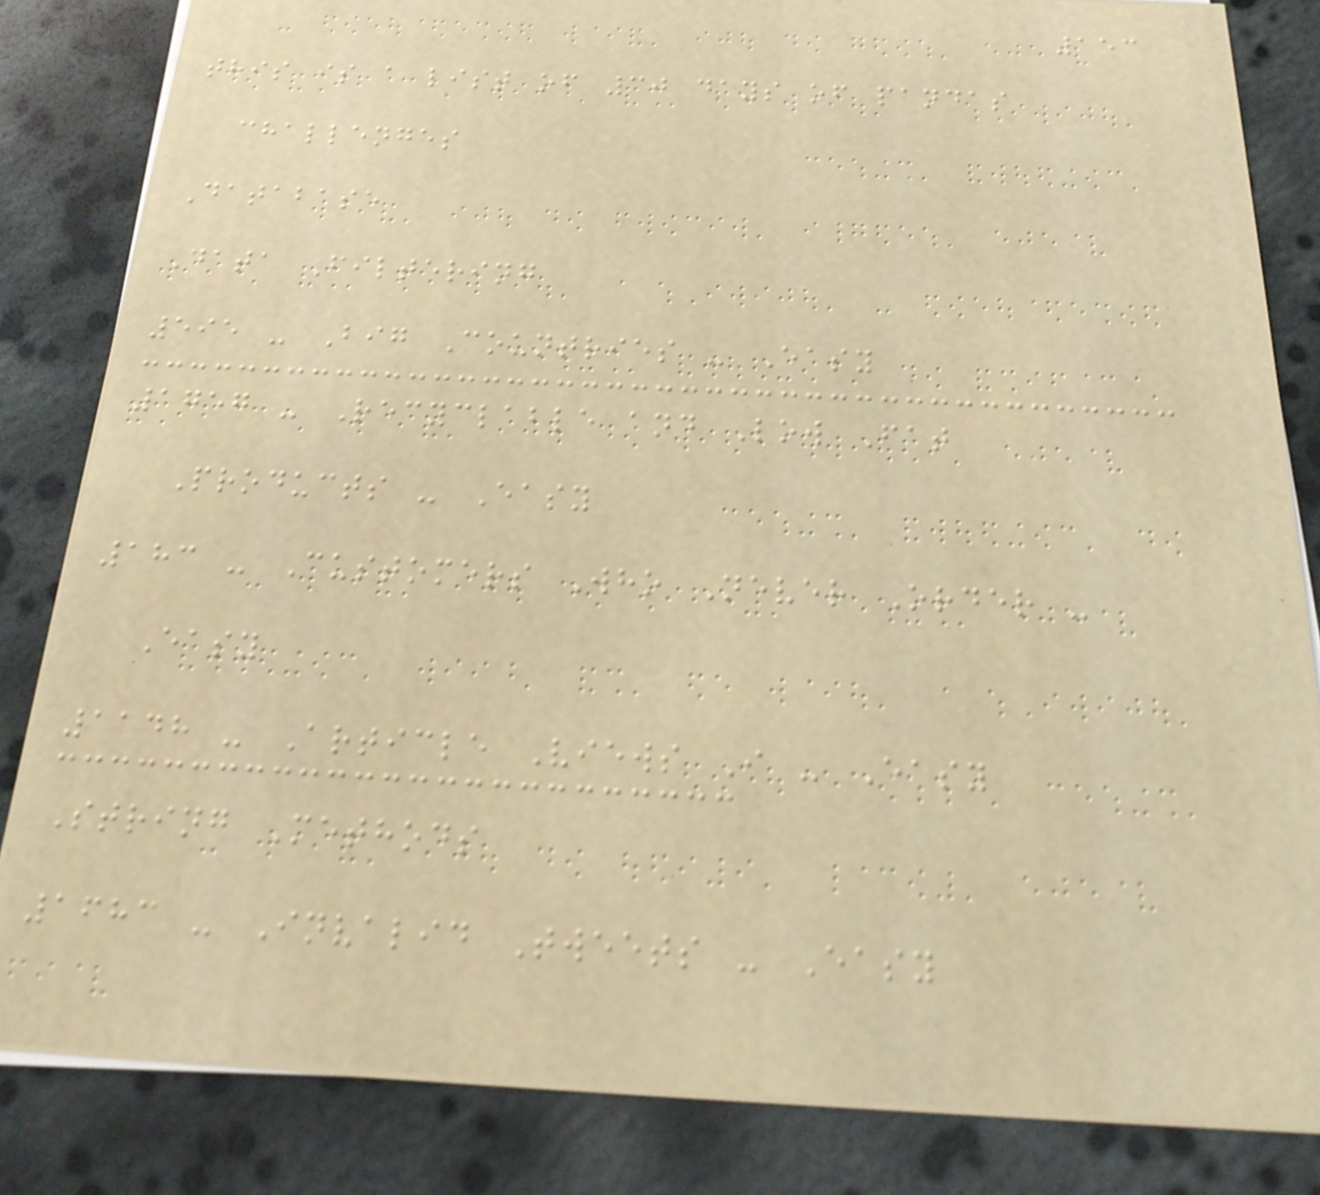153
this is a list of 30 days of pandas
challenges
Database
Data Filtering
595 - Big Countries - Easy
1757 - Recyclable and Low Fat
Products - Easy
183 - Customers Who Never Order -
Easy
1148 - Article Views I - Easy
String Methods
1683 - Invalid Tweets - Easy
